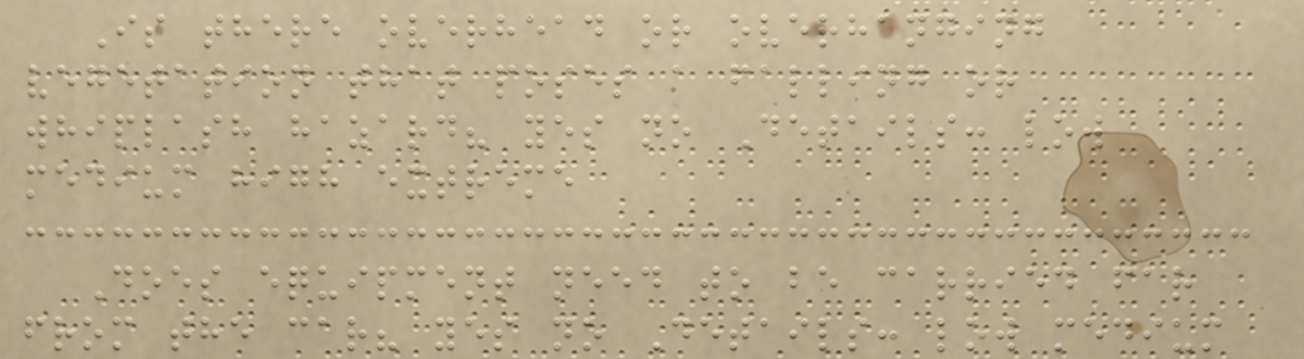Is there overhead or overhanging
vegetation that poses a falling or
whiplash hazard? yes no Details: low
medium high extreme
Does equipment need to be carried far
from the car? yes no Details: low medium
